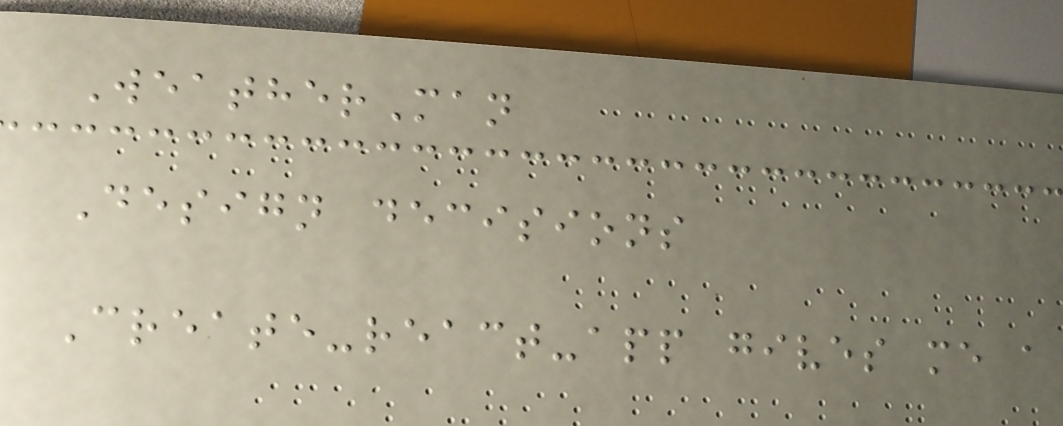WeatherMan
Design decisions
Create-react-app gives me a
